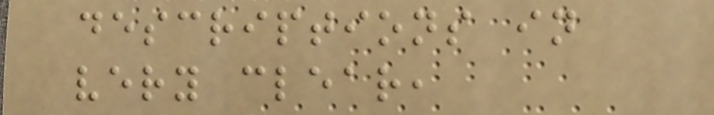descriptions in
very clear,
